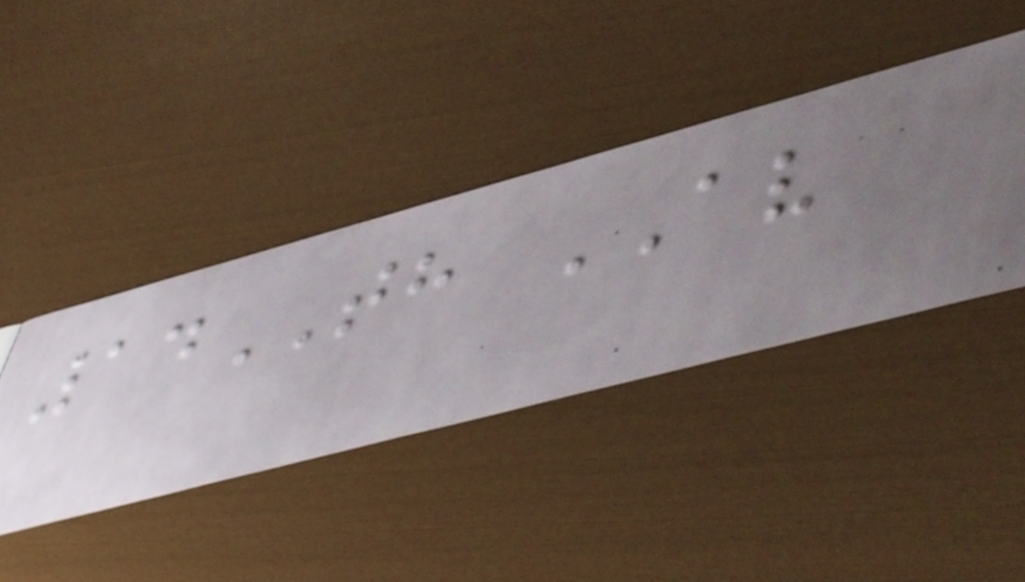14TH AV
